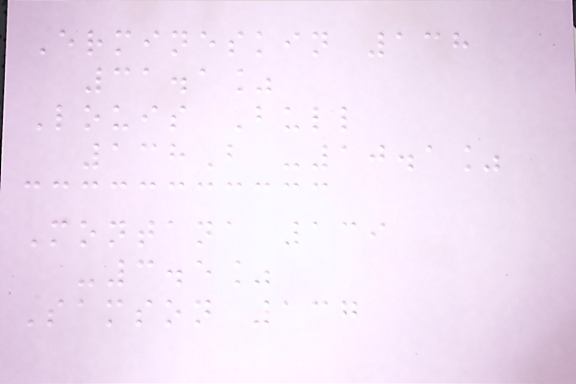Ermineskin 138
31.1%
Louis Bull
138B -10.1%
Montana 139
-3.5%
Samson 137
